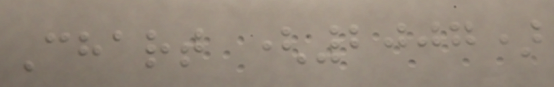Chart (2007)
